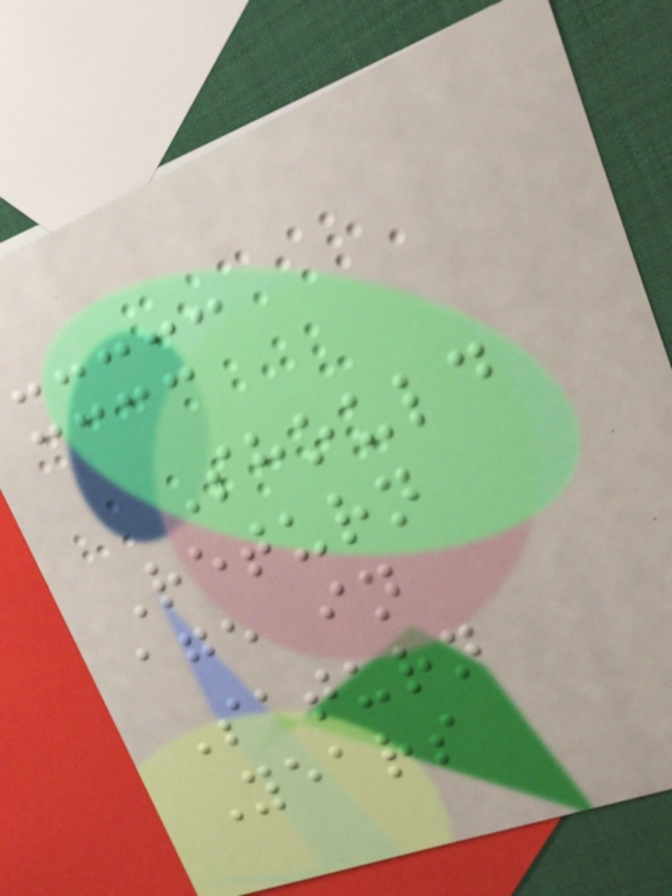Should
Return
age in
Saturn
Years
